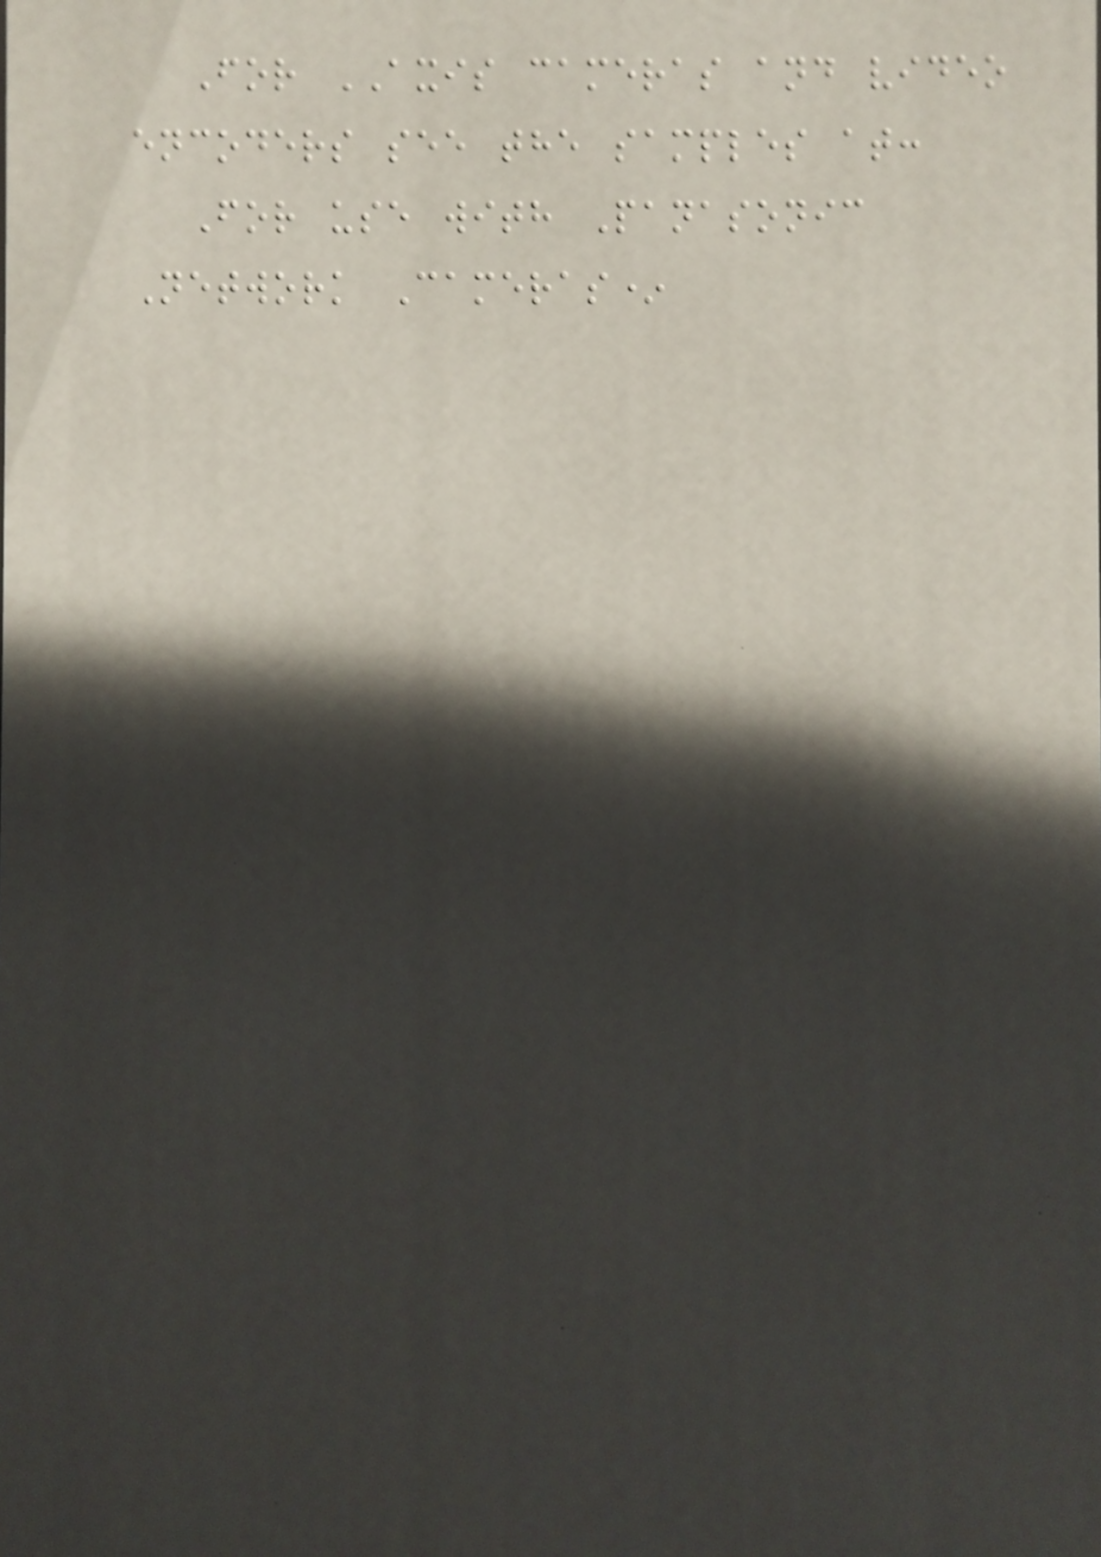For AXIS cameras and video
encoders see the samples at:
For use with Panasonic
Network Cameras*
